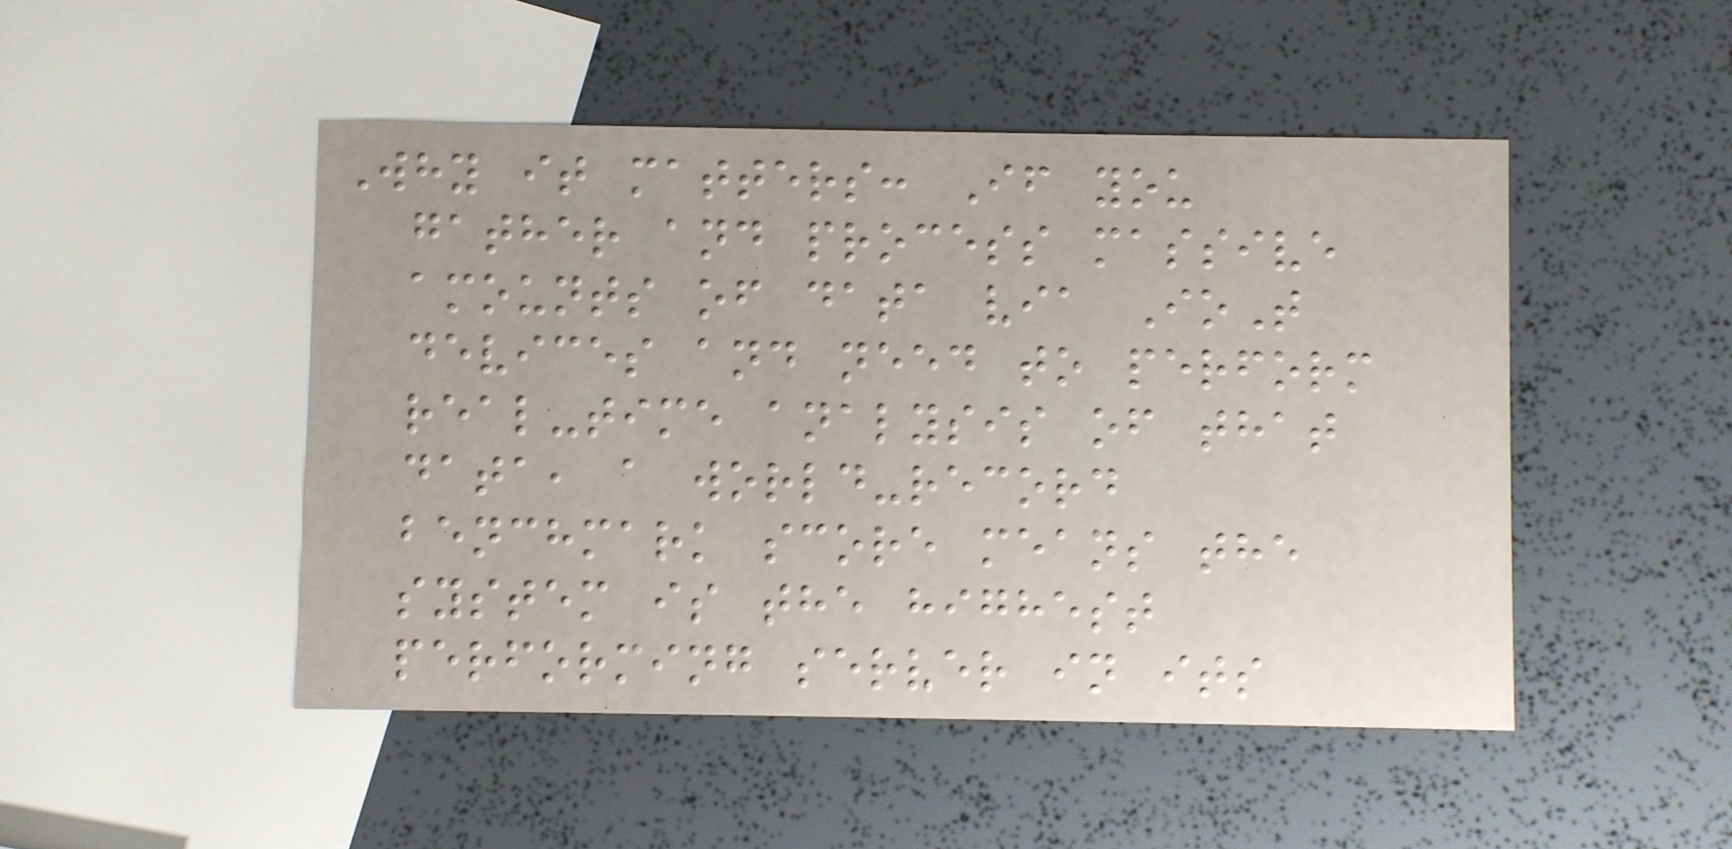Why it matters: If you
gather and process massive
amounts of data via IoT
devices and need to perform
real-time analysis of that
data, a world-record
benchmark score means the
system is the highest
performing server in its
